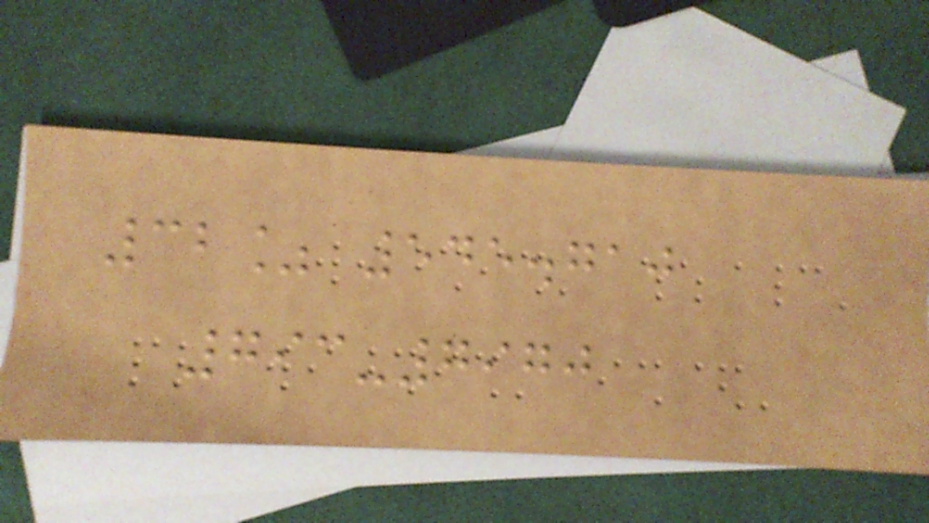32% 545.710
793-7970
